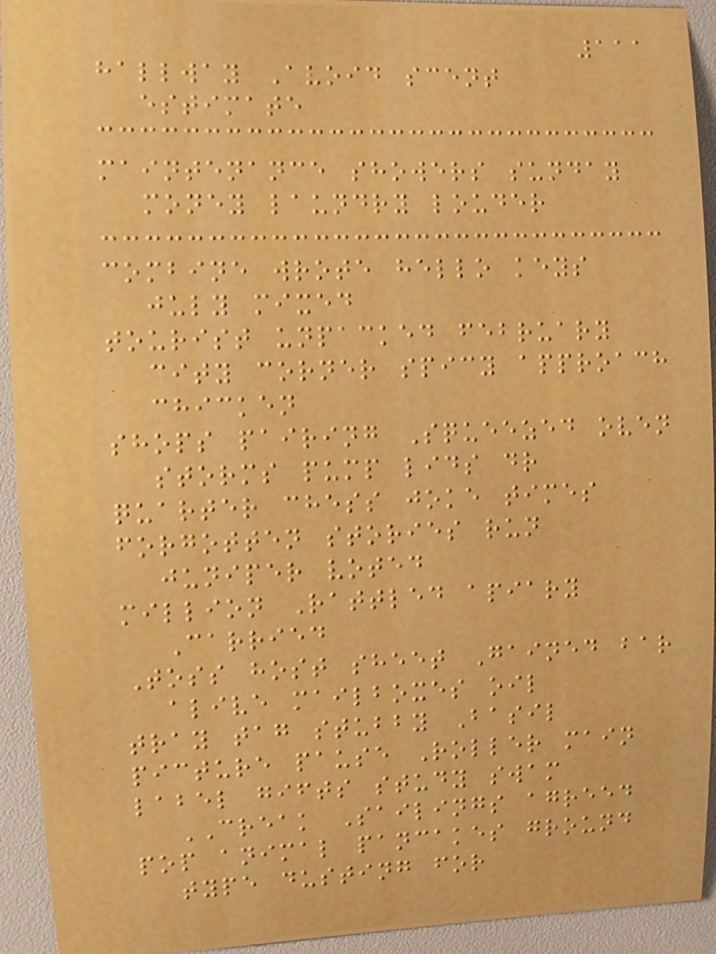111
hallway Avoid scent
estimate
maintenance showers sunday
money laundry louder
combine wrote hello keys
july mixed
tourist unpacked february
city corner spicy approach
chicken
shops pairing Squeezed oven
storms pump lids dr
quarter chess joke times
forgotten stories run
juniper voted
million Rattled apiary
Carried
Toss host sheet Gained bar
alive mailboxes oil
tray tag stubby Basil
picture pause Roller main
label gifts study swam
CREAK Sailings agreed
pop animal pancakes ground
type dusting for
